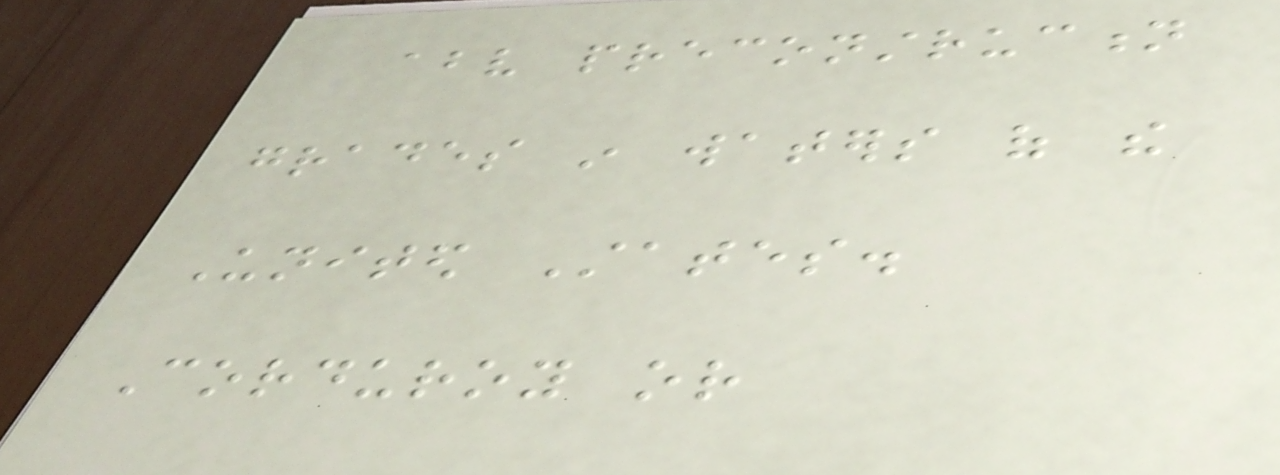above preconstruction
grades in waters of the
United States.
Corduroy or
